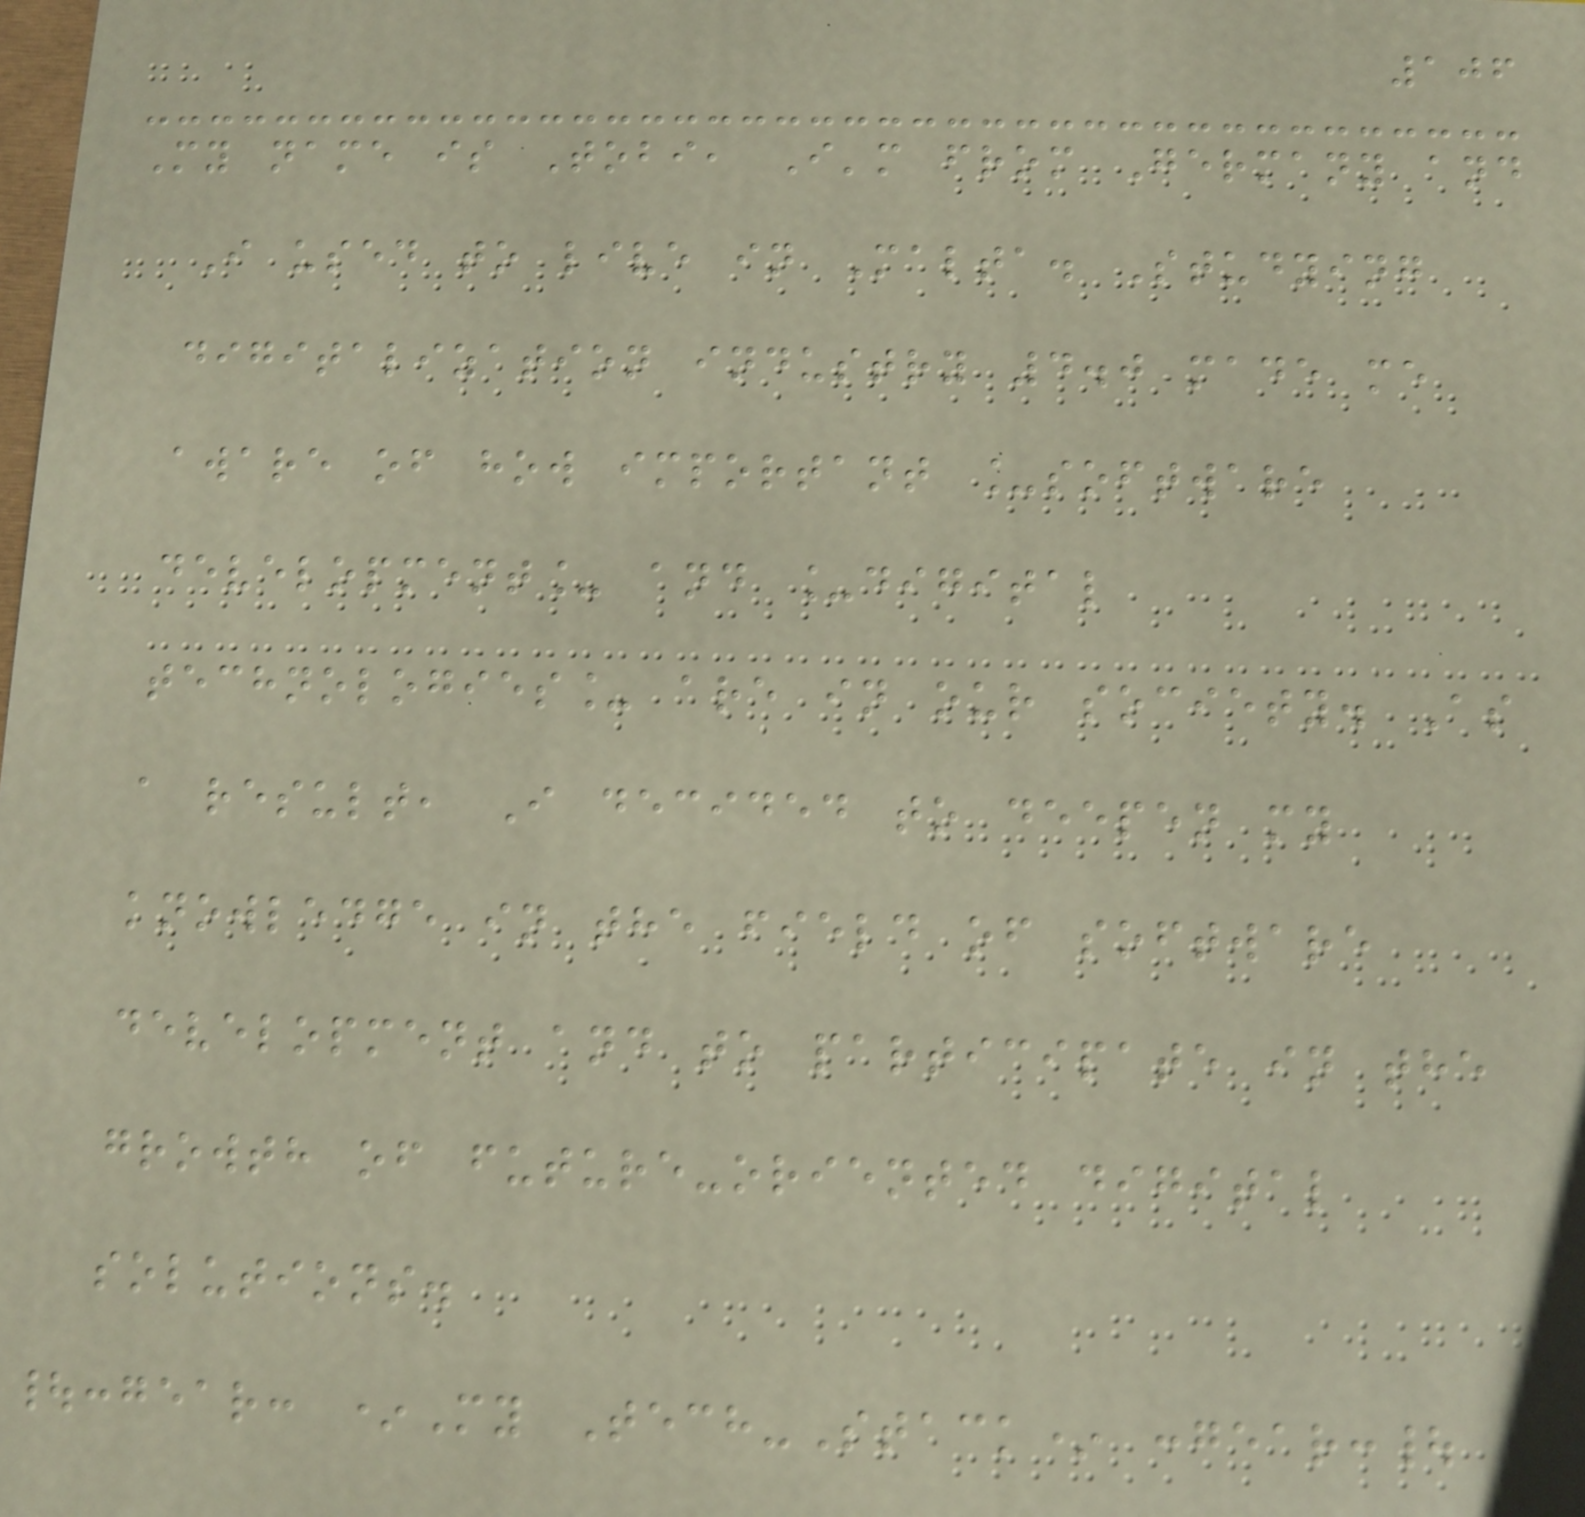106
My name is Tobi, I'm from Germany and
I used to live in Malta. Studying
digitalization industry 4.0 made me
aware of how important _software
development_ and _digital
technologies_ are in our society. As
a result, I decided to deepen my
knowledge in the field of software
development and to participate in the
growth of future-oriented digital
solutions.
|:gear: *My Tech-Stack* :gear:|
